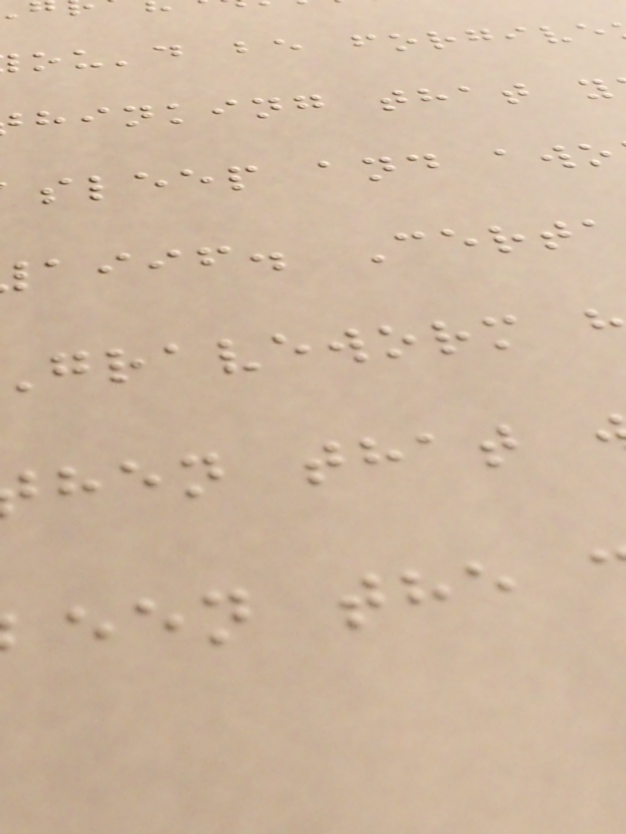ou'd be forgive
hinking that y
sleep and awo
aiif. Certa
graveworm
hen that
een the
